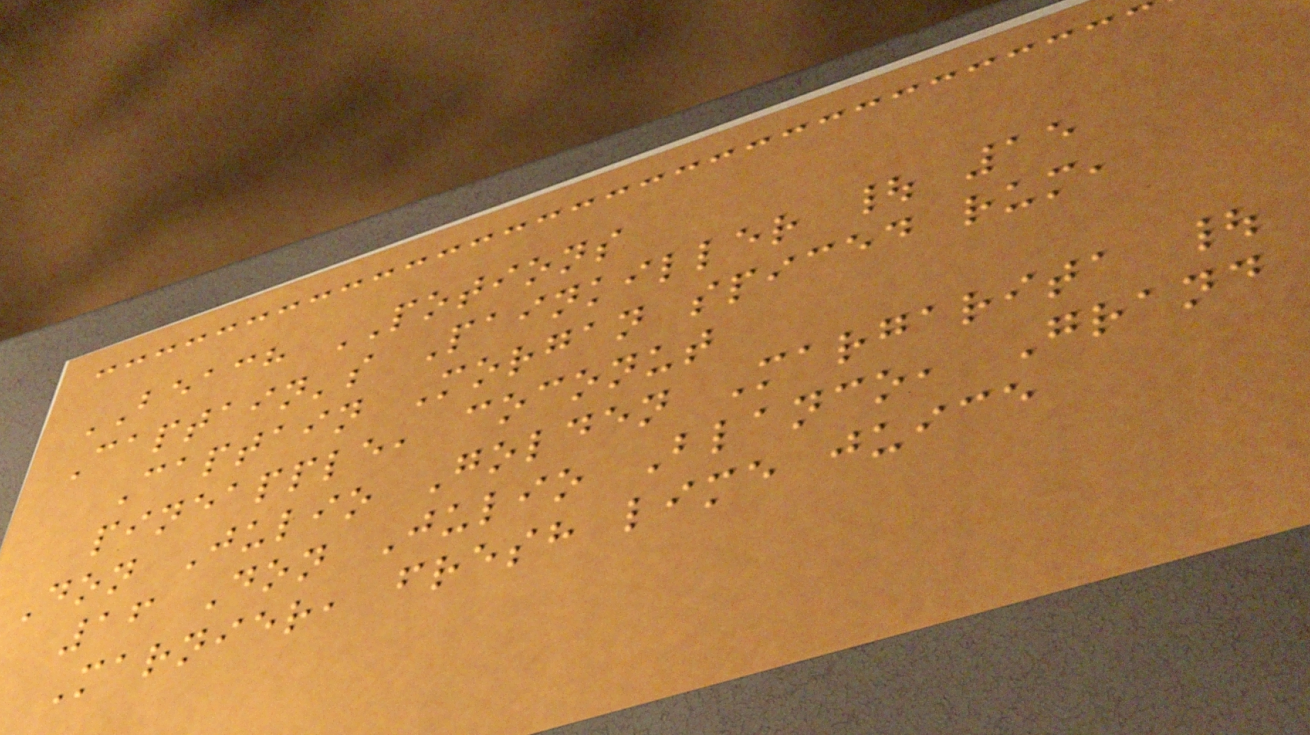BEACH POTIONS
Captain's Painkiller | 15
Captain Morgan spiced rum,
pineapple, coconut
Don Julio Golden Margarita |
16 Don Julio Blanco, Grand
Marnier, fresh lime juice
